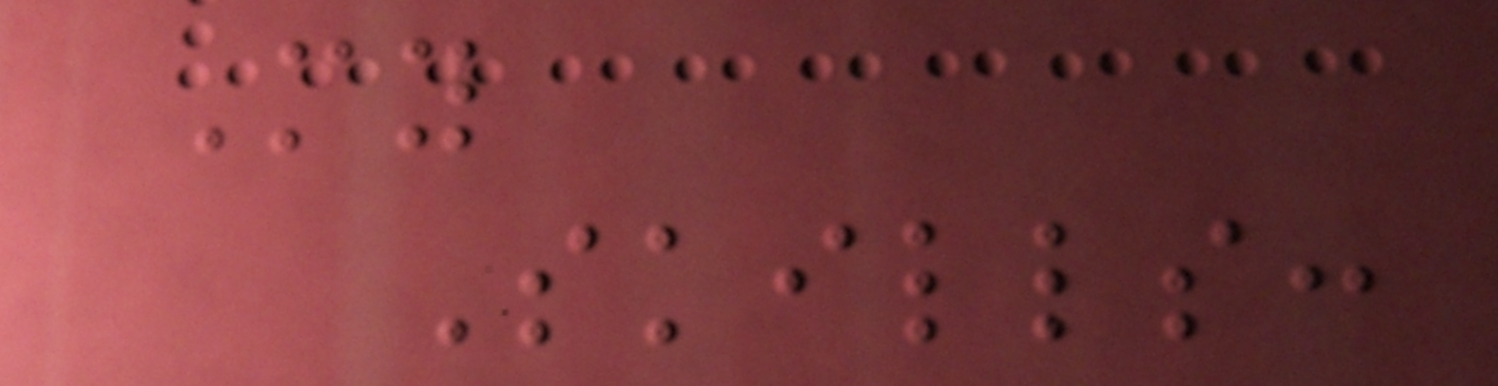My
Skills:
